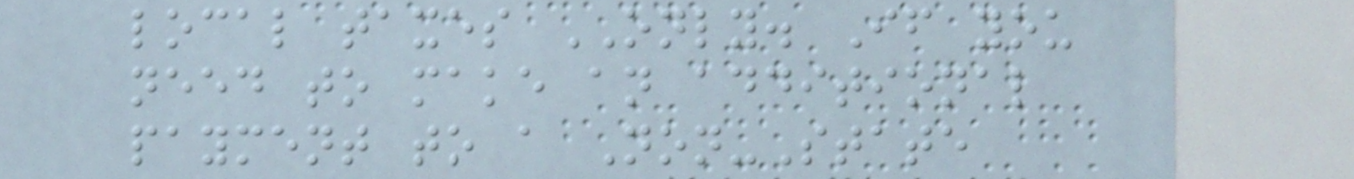local taxes ONLY. If you
need to make an additional
payment to a Non-State
